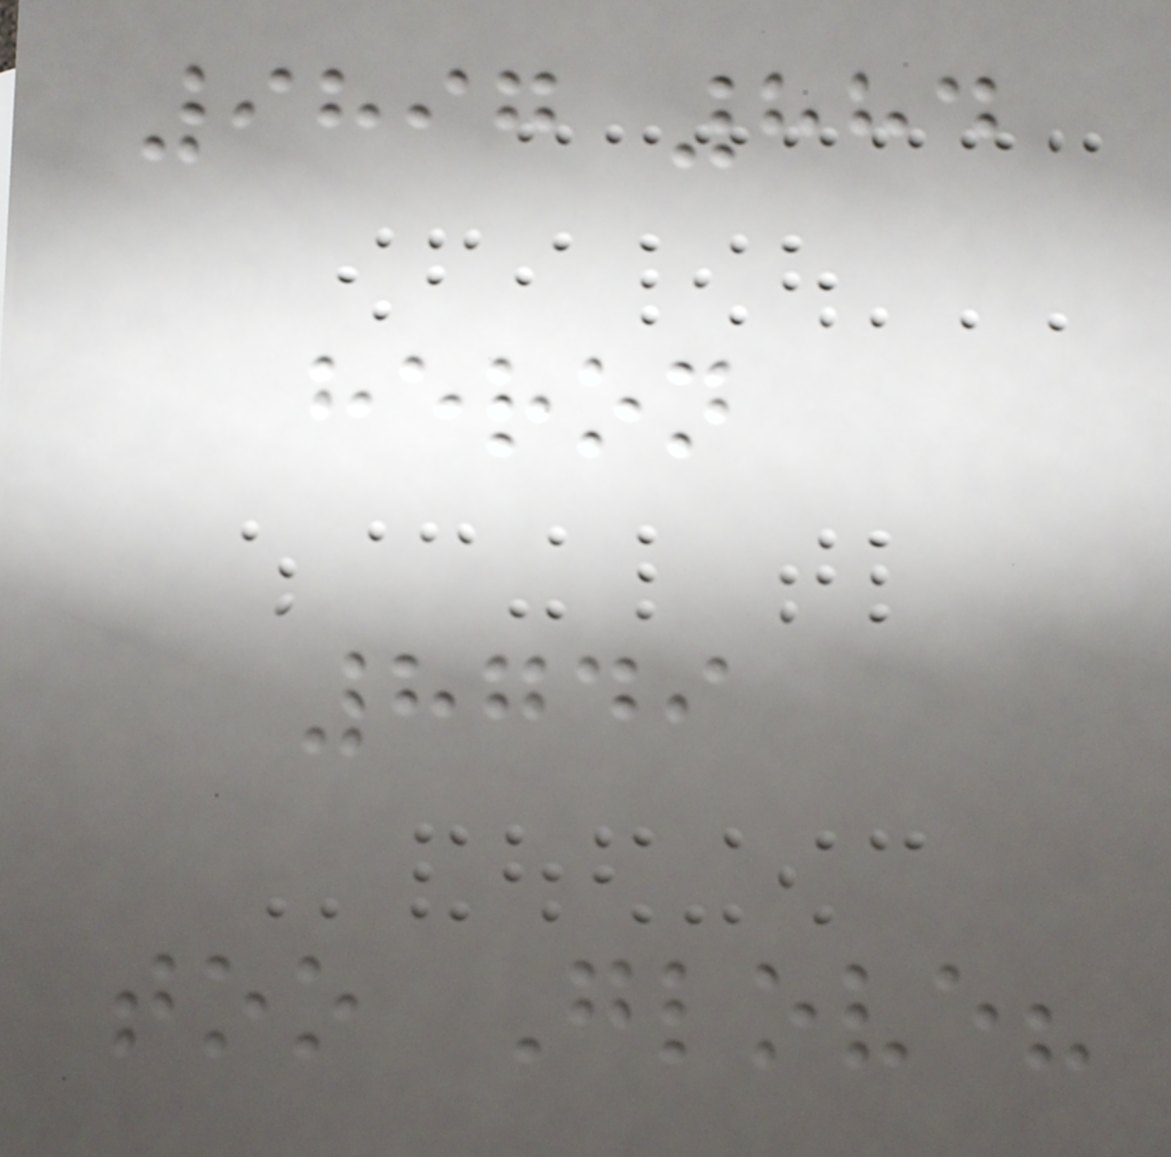9897 884
heron
8749
too Glove?
